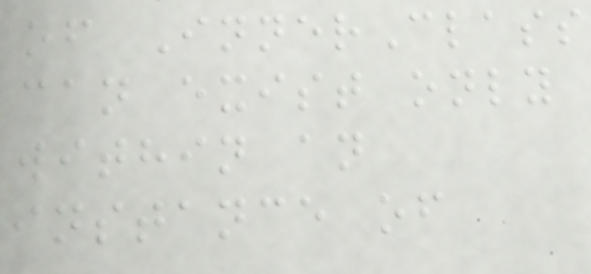of InnerClass
can exist only
within an
instance of
